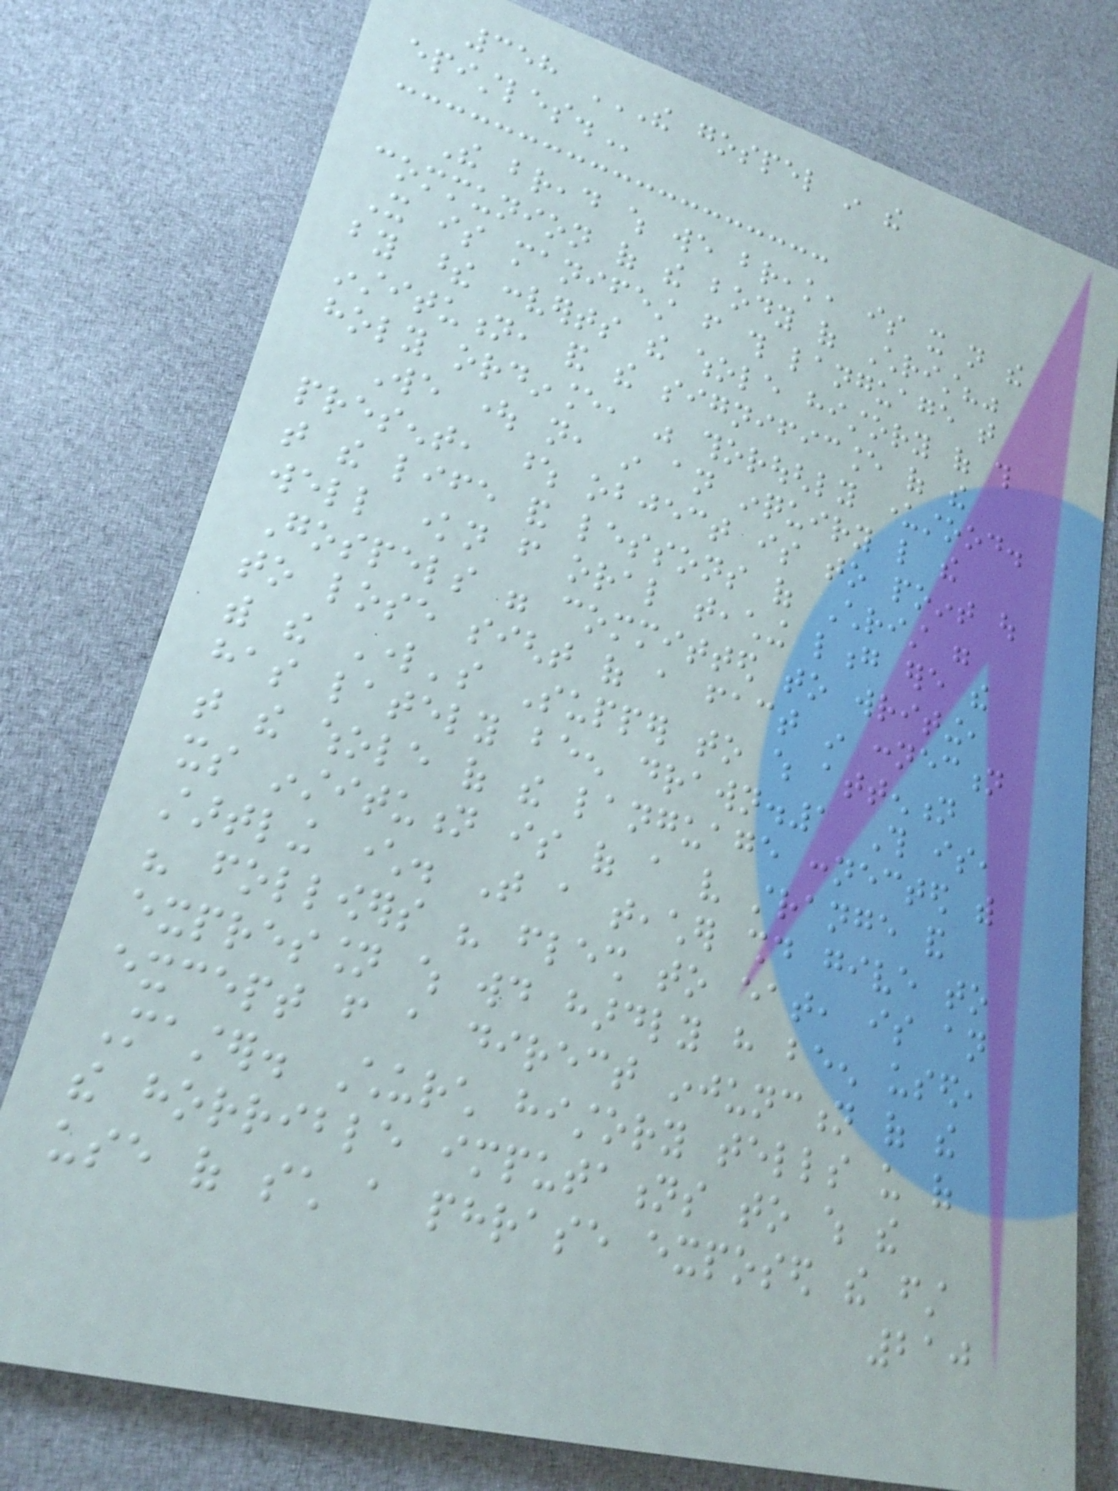358 THE GOSPEL IN THE
EPISTLES.
The bread which we break, is it not the
communion of the body of Christ?"
It is manifest from this language that
by these converts the whole history of this
institution, and the significance of the
holy ordinance, was thoroughly understood.
We ought not, in an inquiry like the
present, whose object is to point out
that the life and lessons of Christ were
well known from oral teaching long ere the
Gospels were committed to writing,
to lose sight of a fact in connection
with the Lord's Supper to which attention
has lately been drawn.1 This is,
that the whole of the language connected with
its institution is of a very strange and
startling character. That a teacher should give to
his followers his flesh to eat, is an
expression which would hardly have been used,
except from a direct injunction of the
Master. Church history tells us of
the horrible imputations to which the
use of such a phrase exposed the first
210
